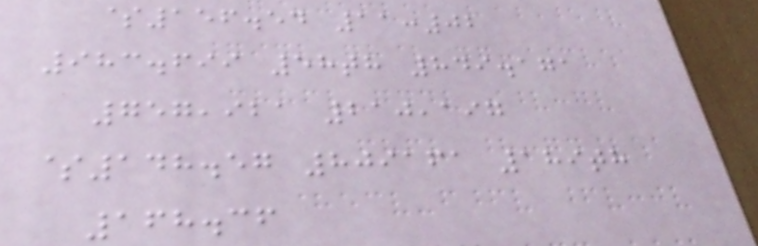$156.54 11:02
983.699 58th 849.171
757,921 210,197
$148.57 809161 189th
168.36
